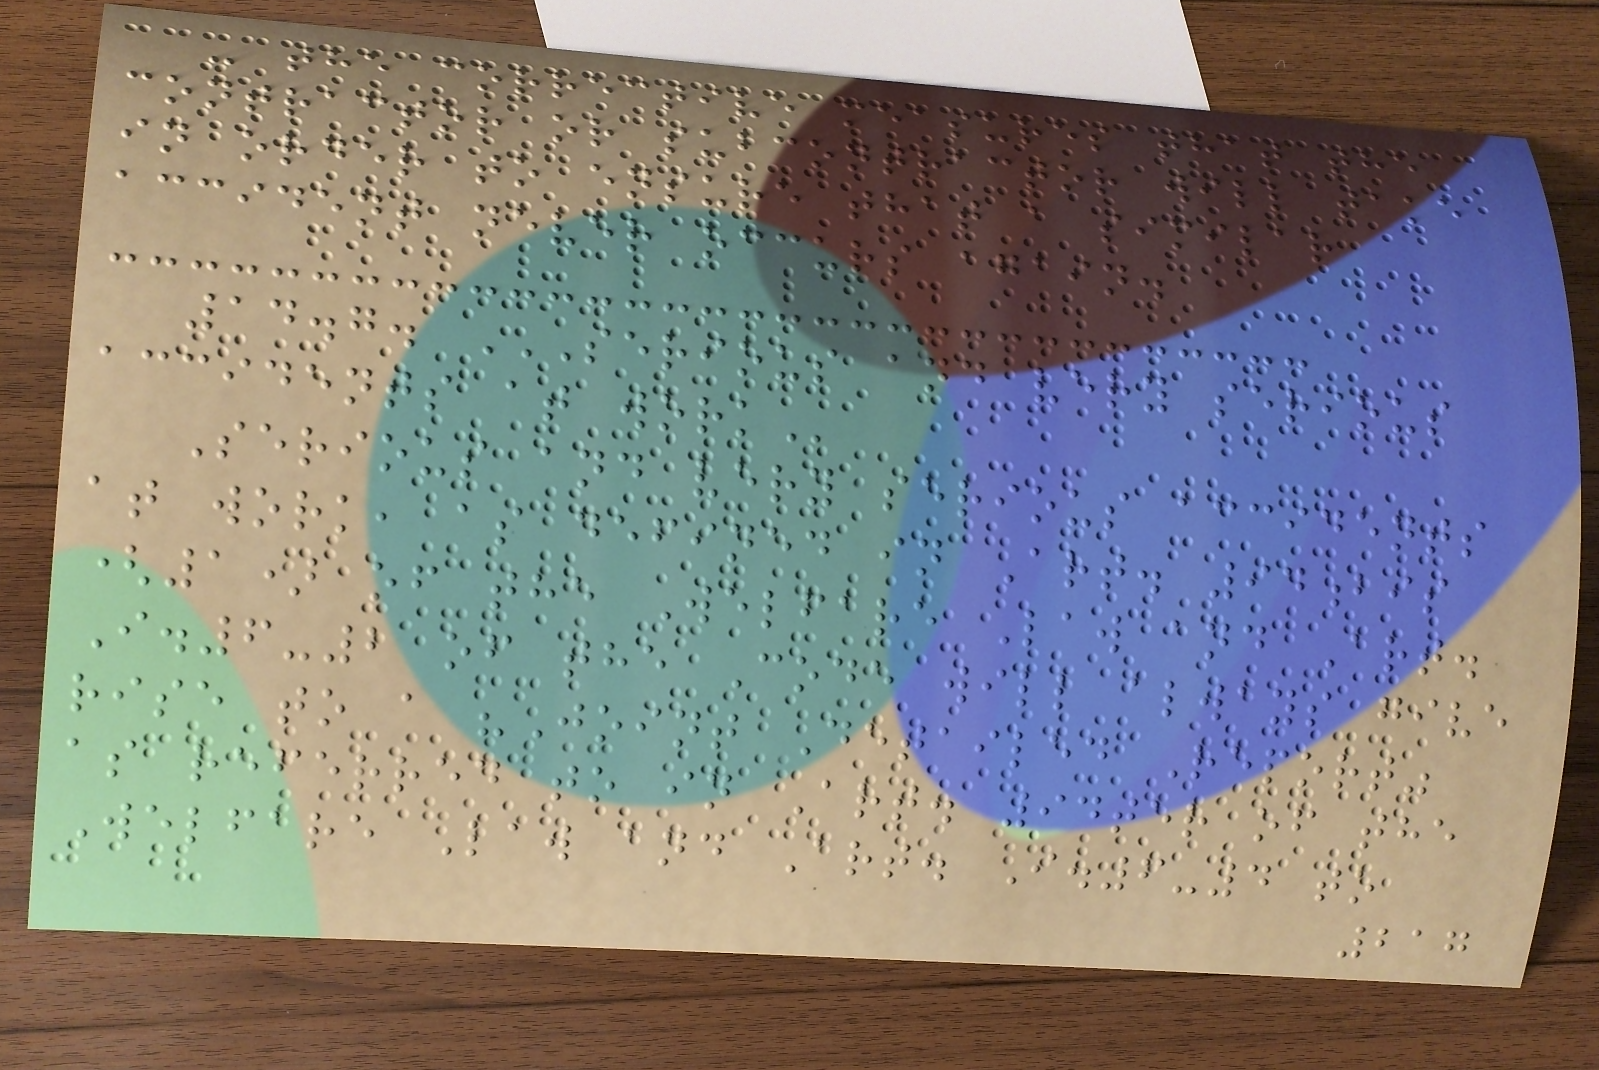- the corrective measures that the
contractor or subcontractor will take
in order to ensure that a similar
accident never occurs again.
14.7. SERIOUS AND VERY SERIOUS
ACCIDENTS AT WORK
Serious and very serious accidents
at work, as defined in Art. 94bis
(1) of the Welfare Law and Art.
I.6-2 of the Code will always give
rise to a "Joint Detailed Report"
as referred to in Art. 94ter of the
Welfare Law and Art. I.6-4 to
217
